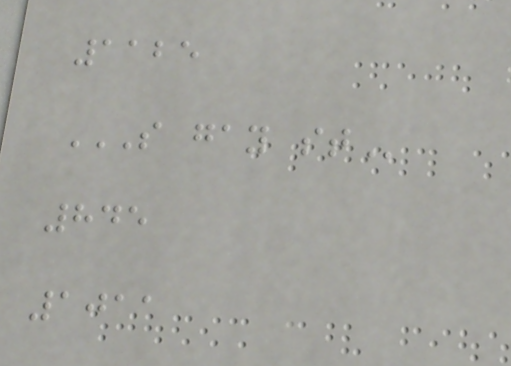1125
S GAY ST
845
1011
